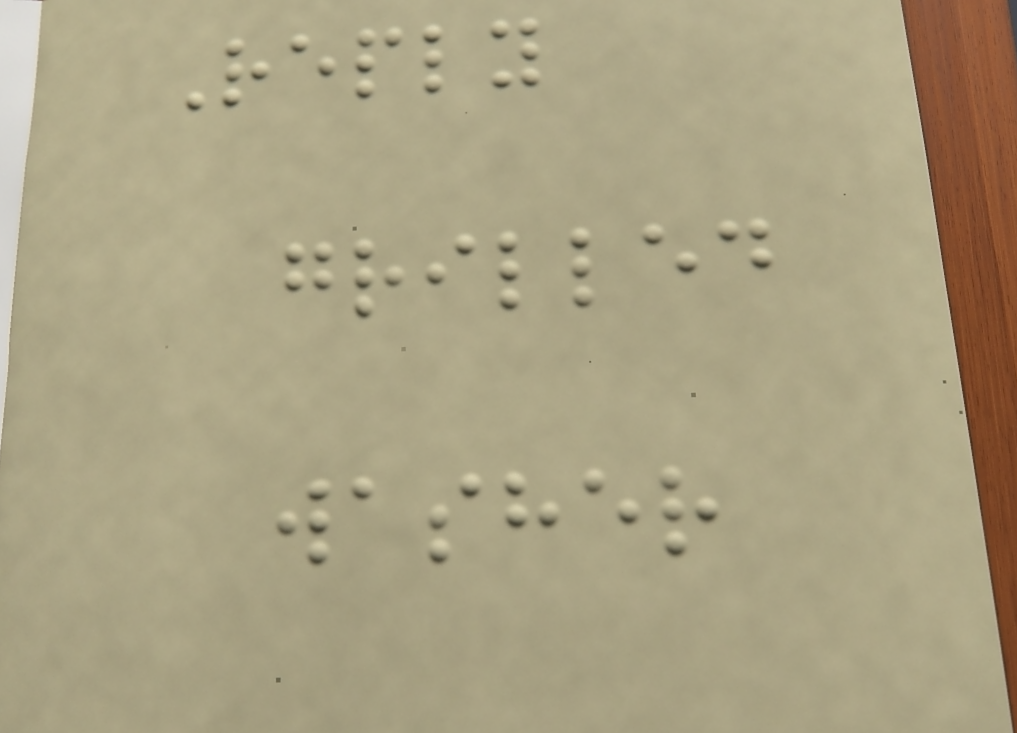Reply
grilled
washer
